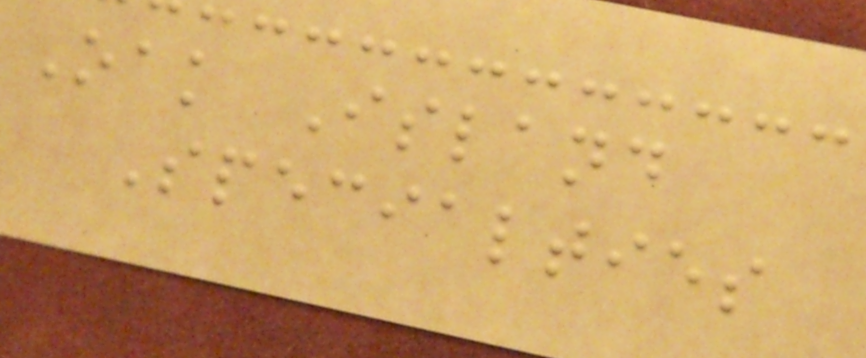Oak Island
Specialties
